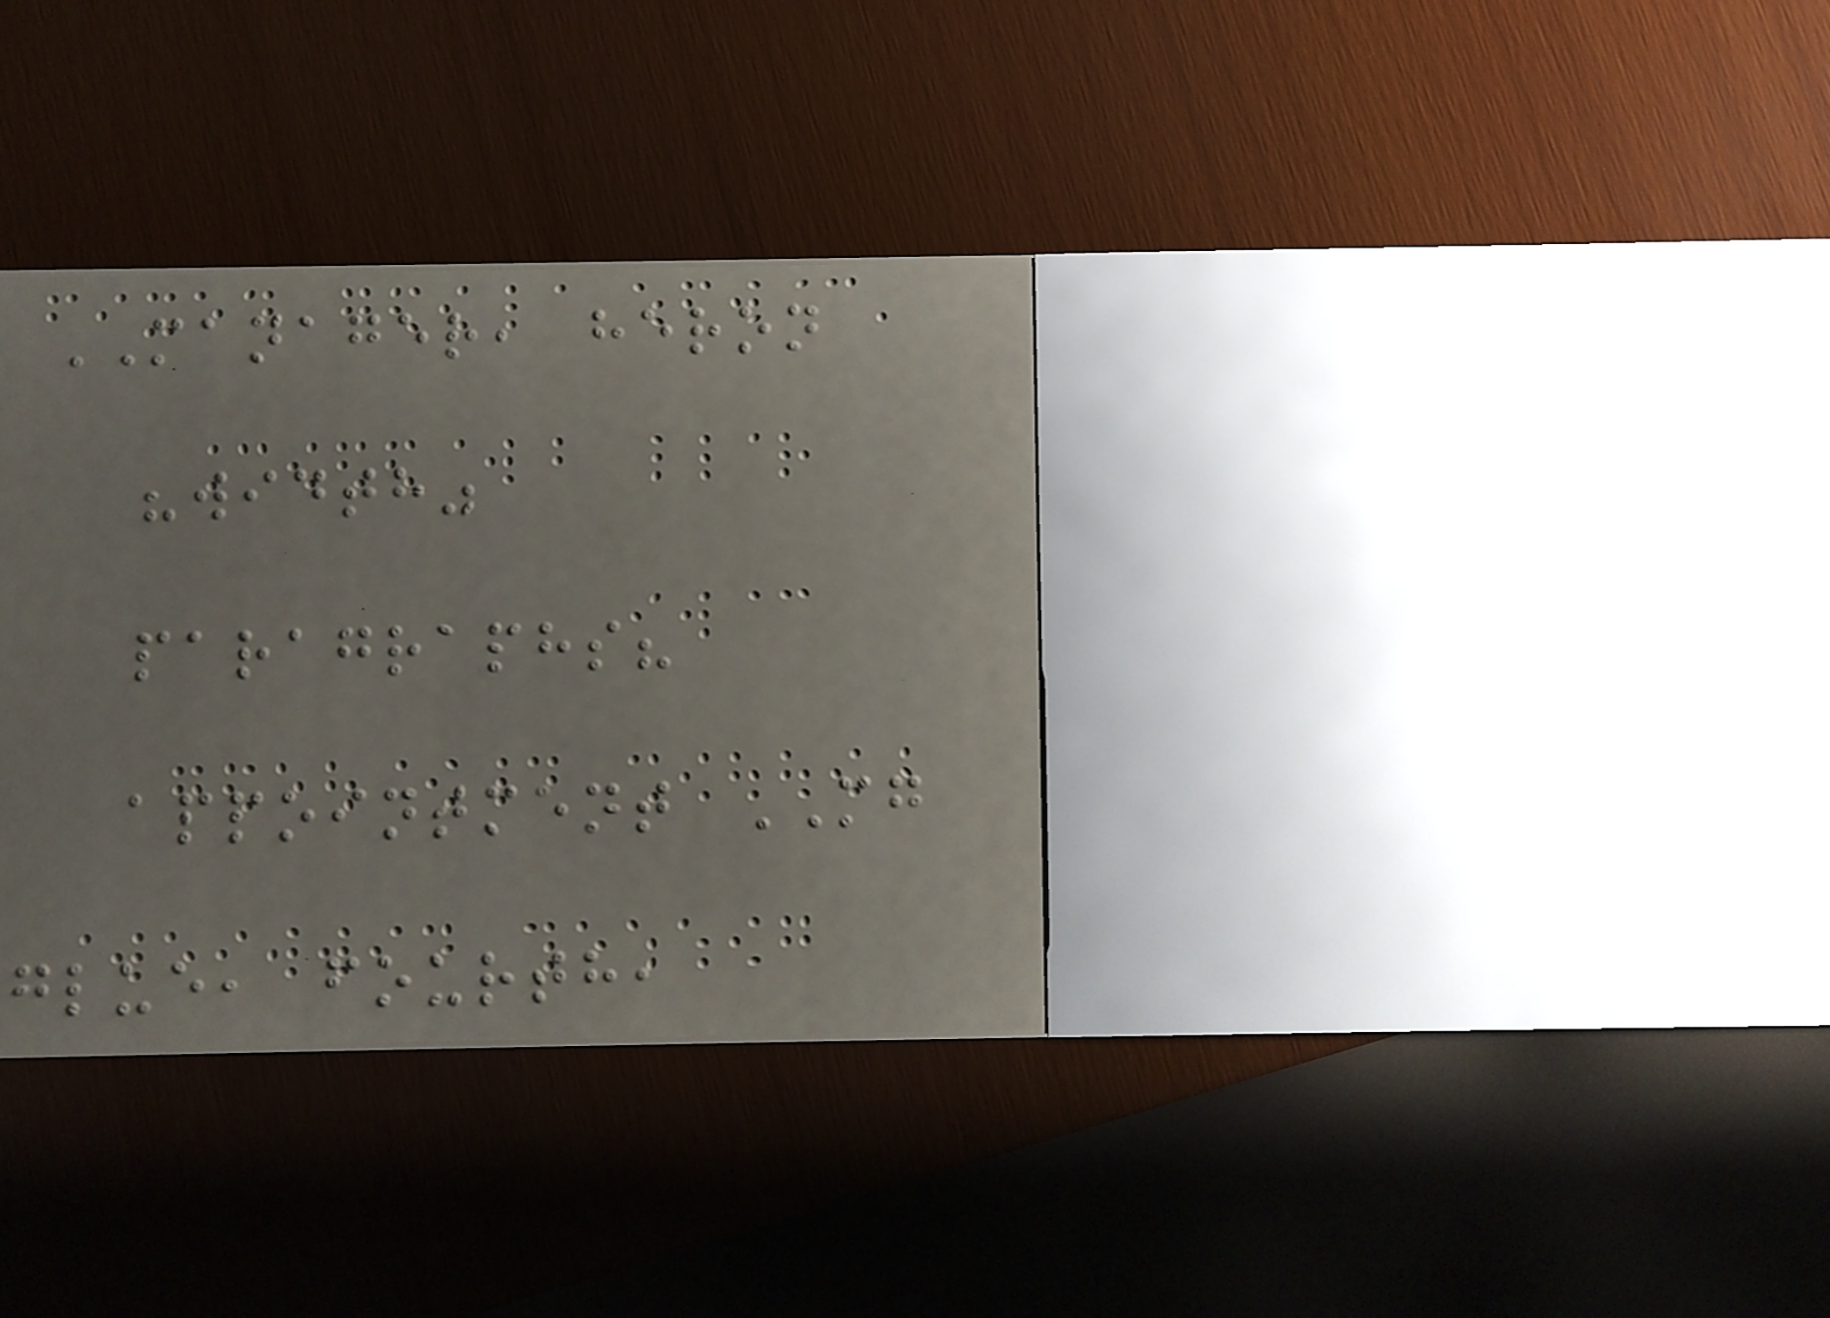MANAGER, heron
"width"
paragraphs?
appointment MG
glue, fourth,
